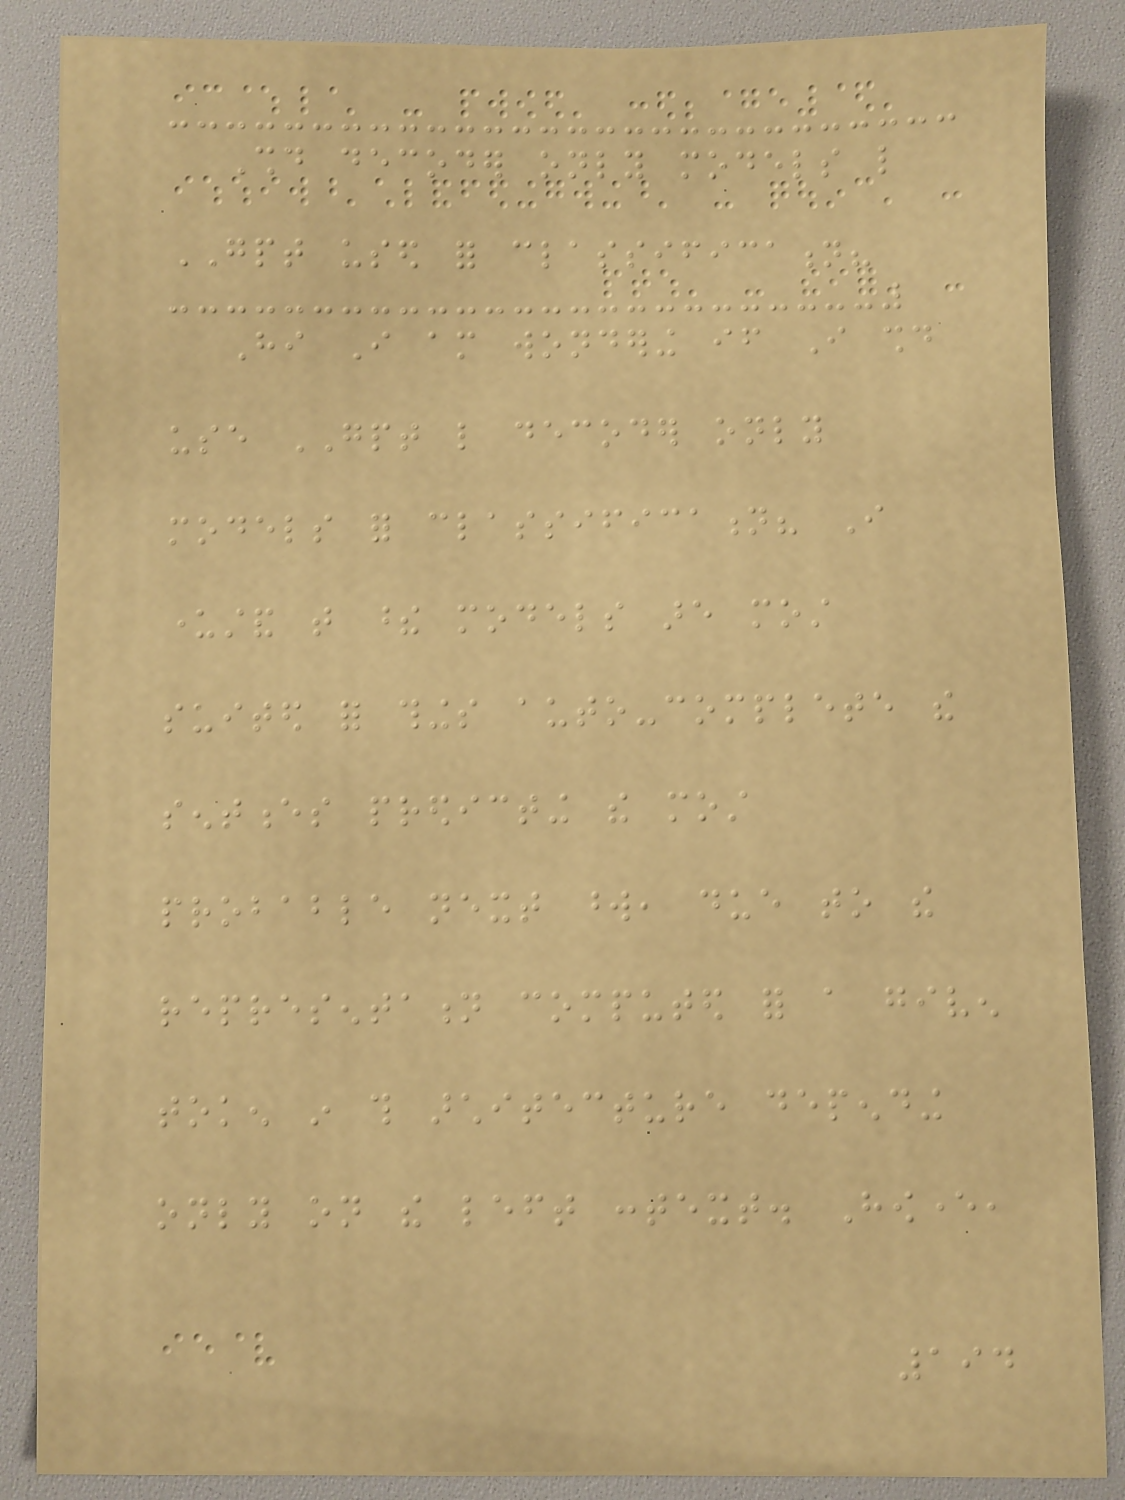Should decoder only models like
GPT used for classification?
Hi I am wondering if I should
use GPT like decoder only
models for classification? I
understand that these models are most
suited for things auto-complete the
sentences predicting the most
probable next word, due to the
representation computed for a given
token in this architecture depending
only on the left context. However,
194
